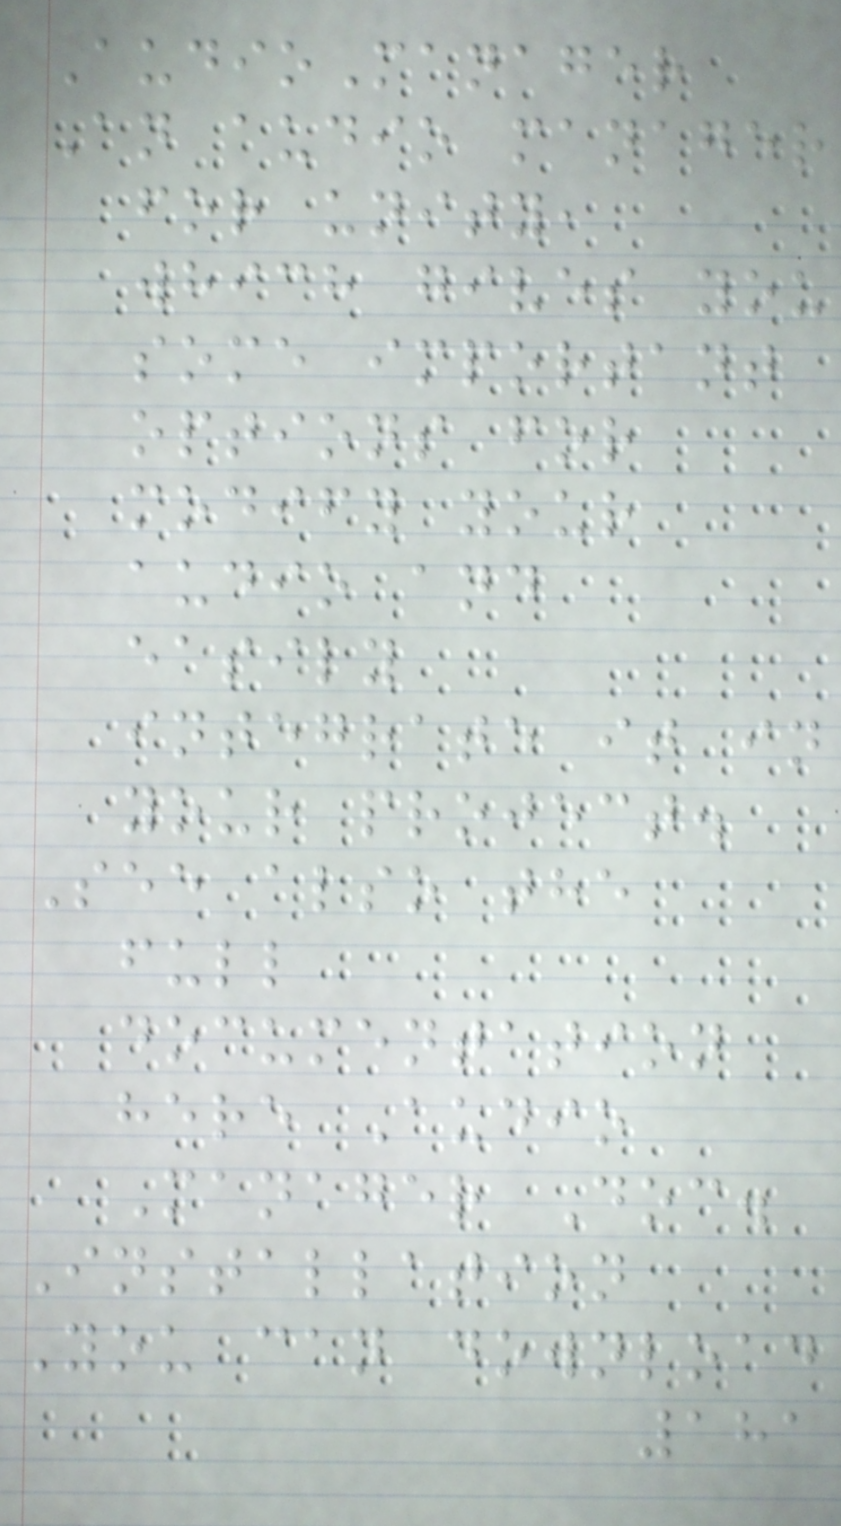AudioManager
An audio manager
for unity,
which gives you
some important
options for
modify your
audio and
easily
integrate it in
your project.
See also the
full
documentation
here Audio
Manager Doc.
Installation
You can download
181
